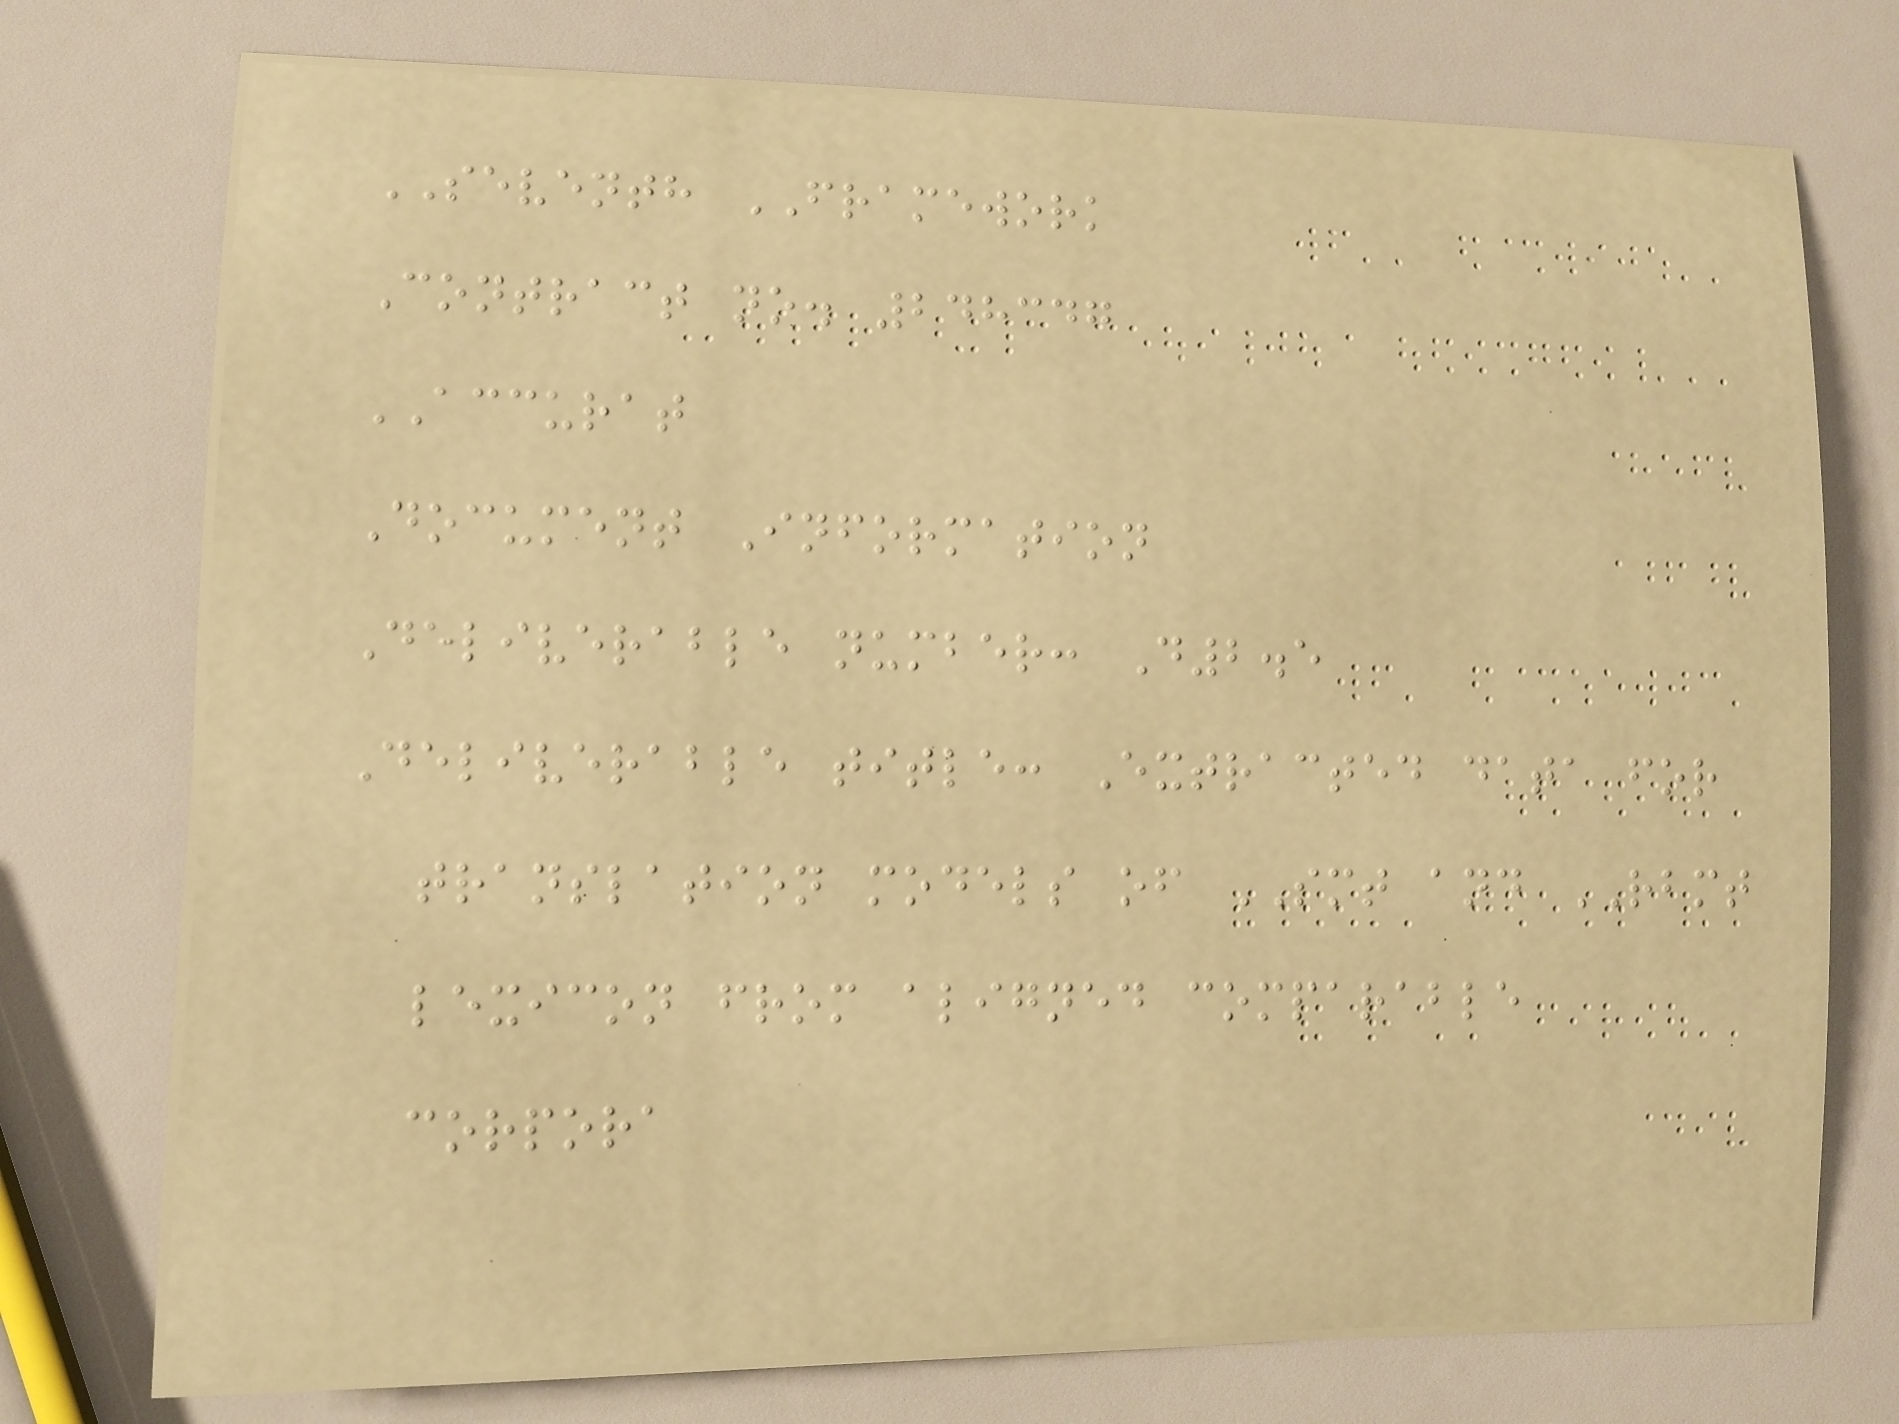SEVENTH FRAMEWORK
Contract no. 248347
ACCURAT
Document Information
Deliverable number: D2.5
Deliverable title: Extracted data for
translation models of SMT and RBMT
lexicon from aligned comparable
corpora
